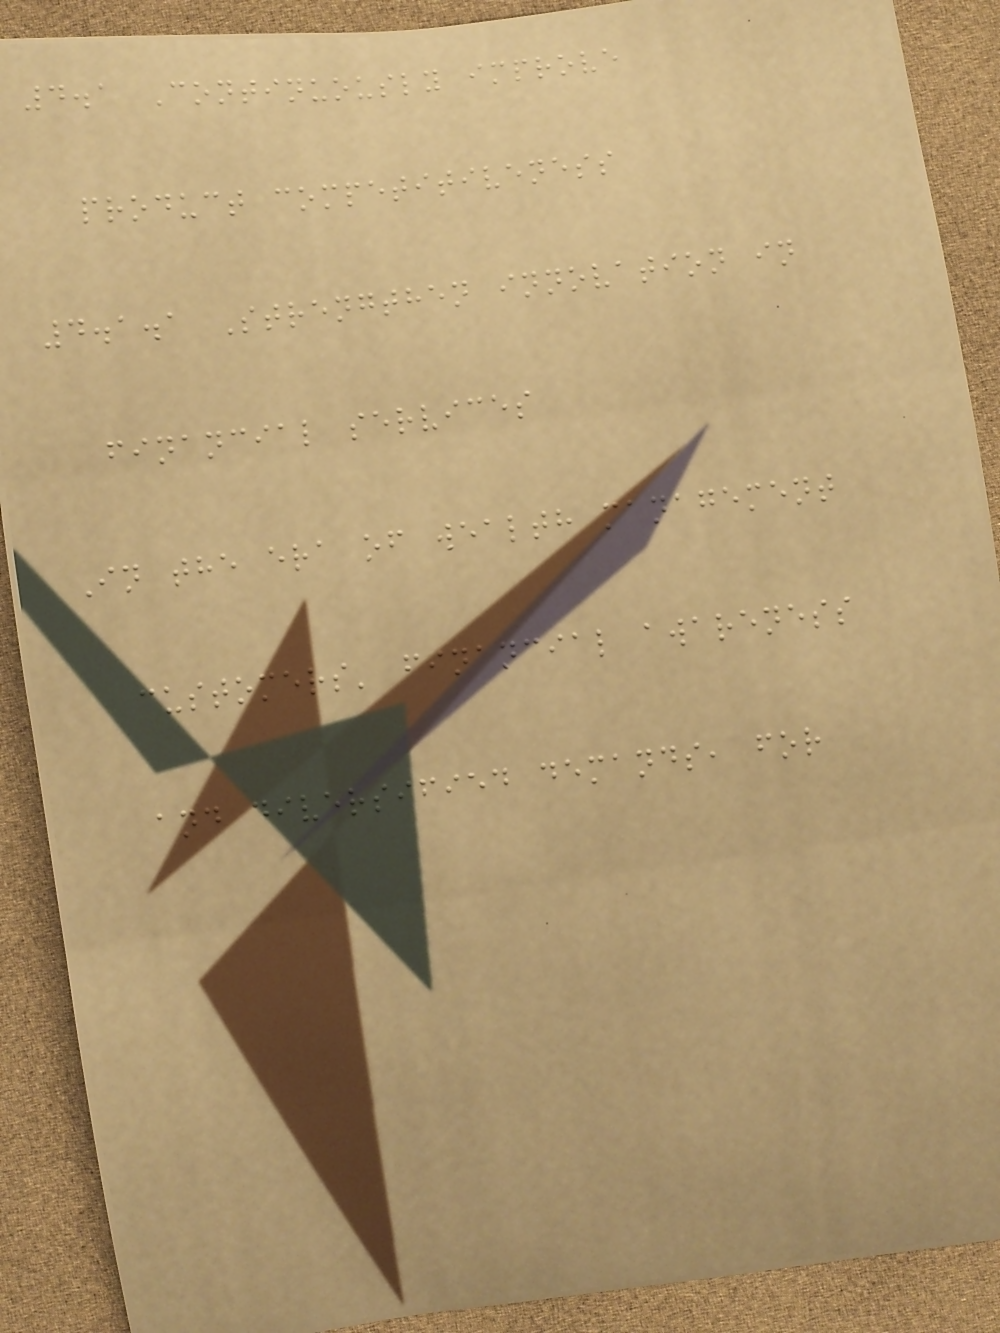4.1 Continuously improve
product competitiveness
4.1.1 Strengthen innovation in
financial services
In the era of wealth management
customers' financial awareness
and diversified demands, for
